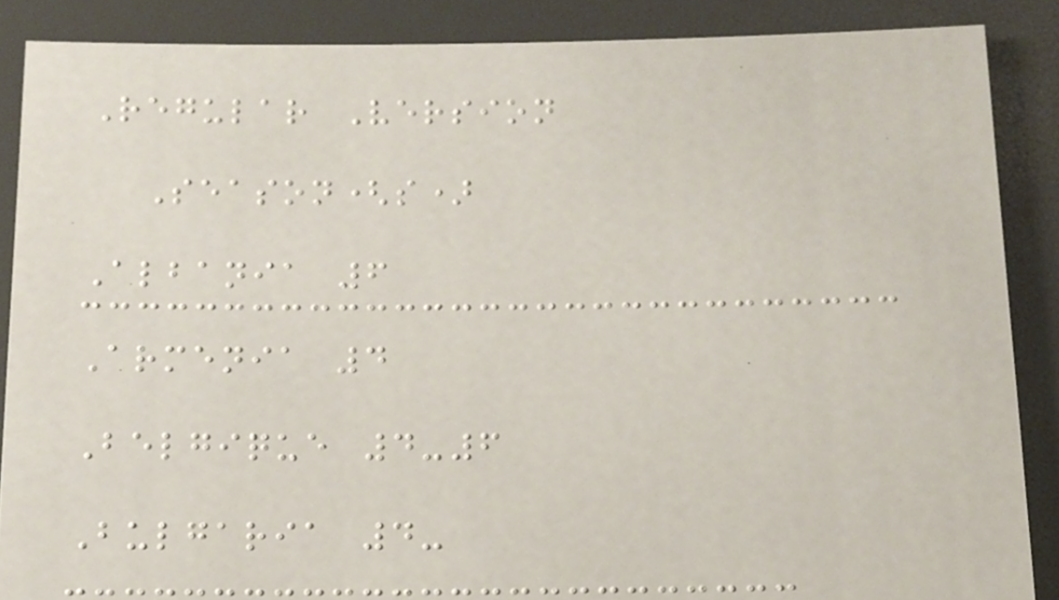Regular Version
Season(s)
Albania 6
Armenia 4
Belgique 4-6
Bulgaria 4-
